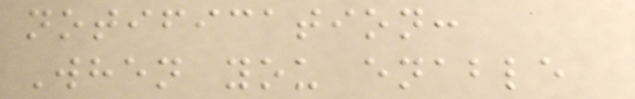notification:
When you enable
